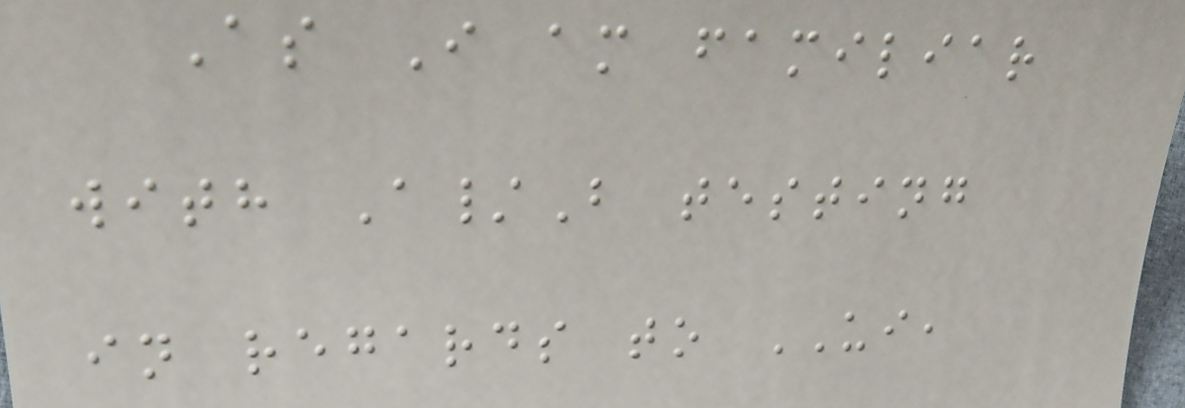As I am familiar
with A/B testing
in regards to UI,
